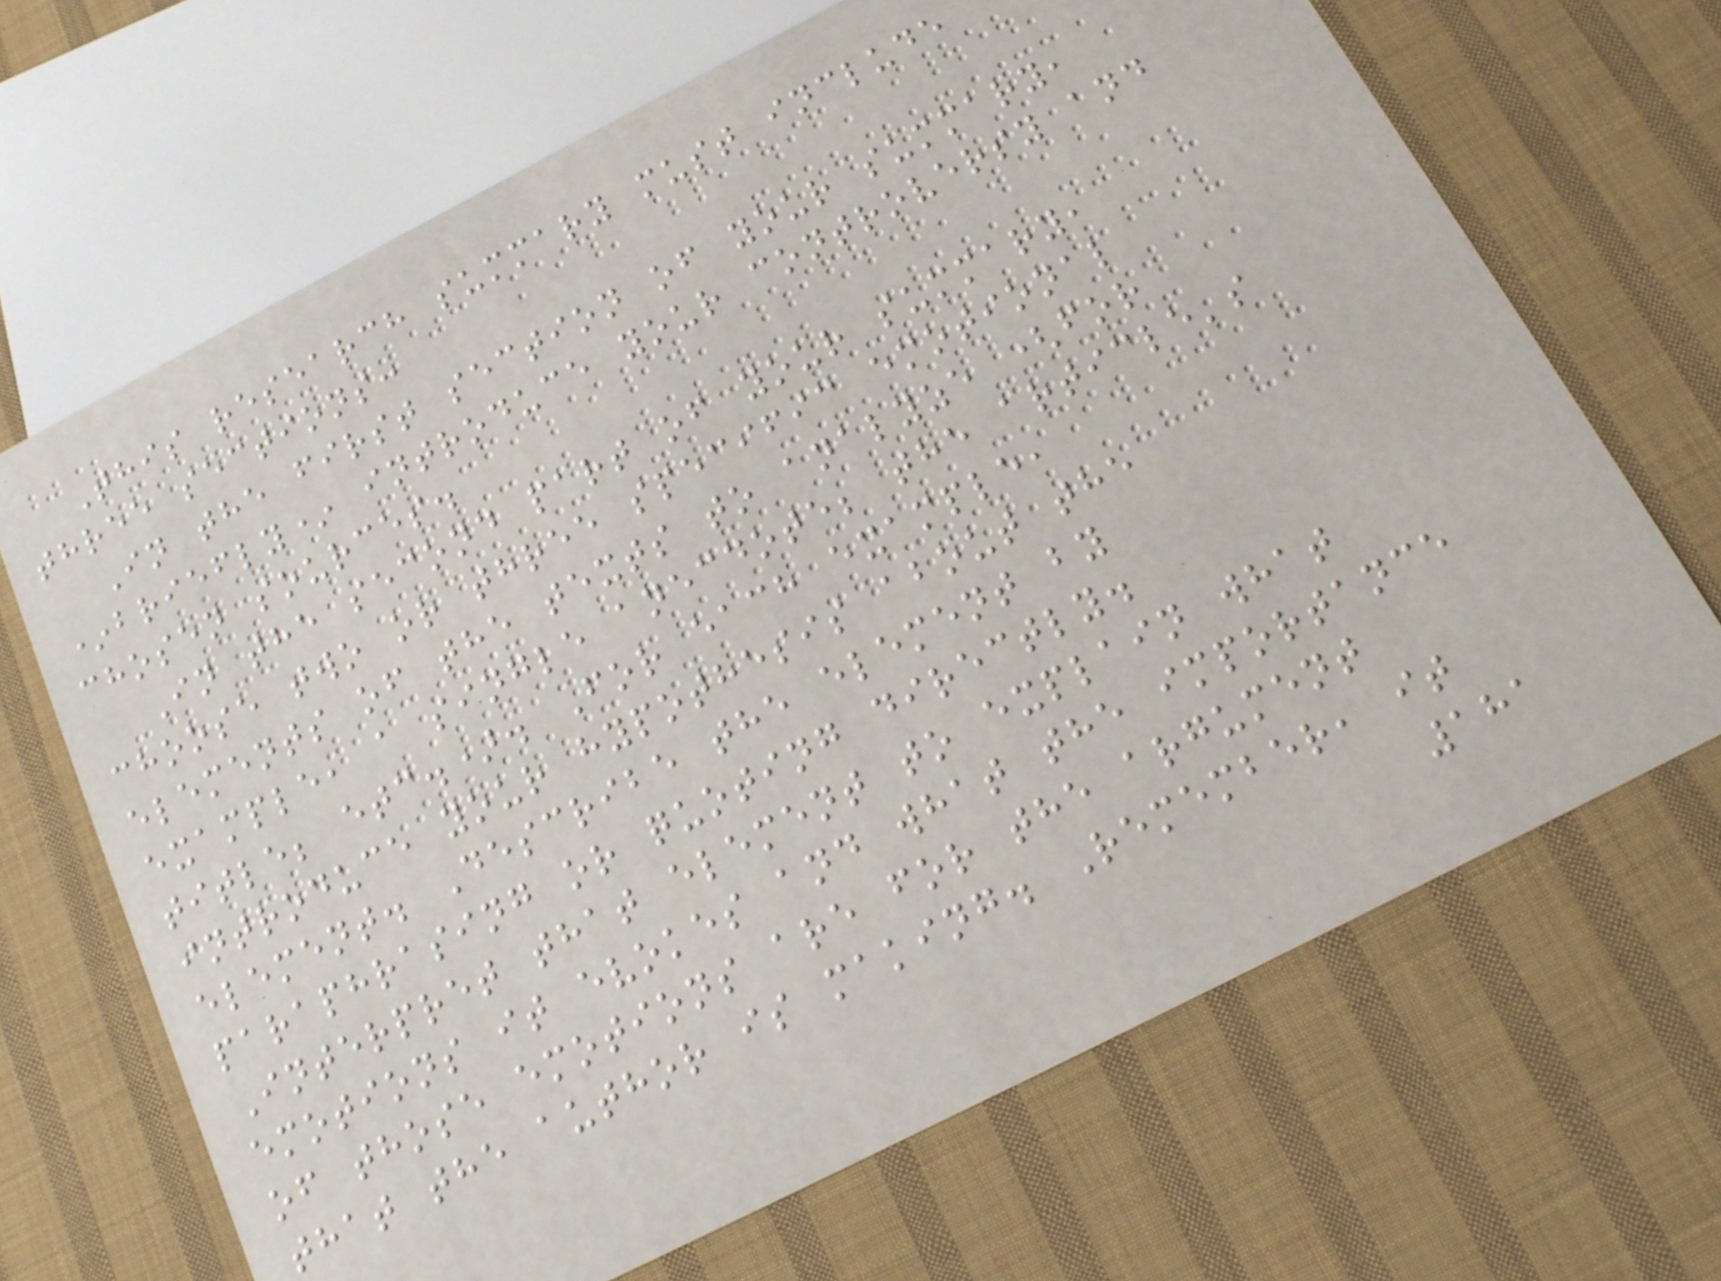This research summary must include
three sections:
In the first section of your summary,
*briefly* introduce your controversy and
chosen sources.
In the second part of your summary,
choose two or three specific emotional
elements of the texts to analyze (for
example, a single anecdote; the article's
title; etc.). For each example,
introduce your hypothesis about the
element. Describe the element by
paraphrasing or quoting directly.
Interpret that element to explain what
emotions it evokes and what the importance
of those emotions are for the argument
that the author is making. Remember, it
181
